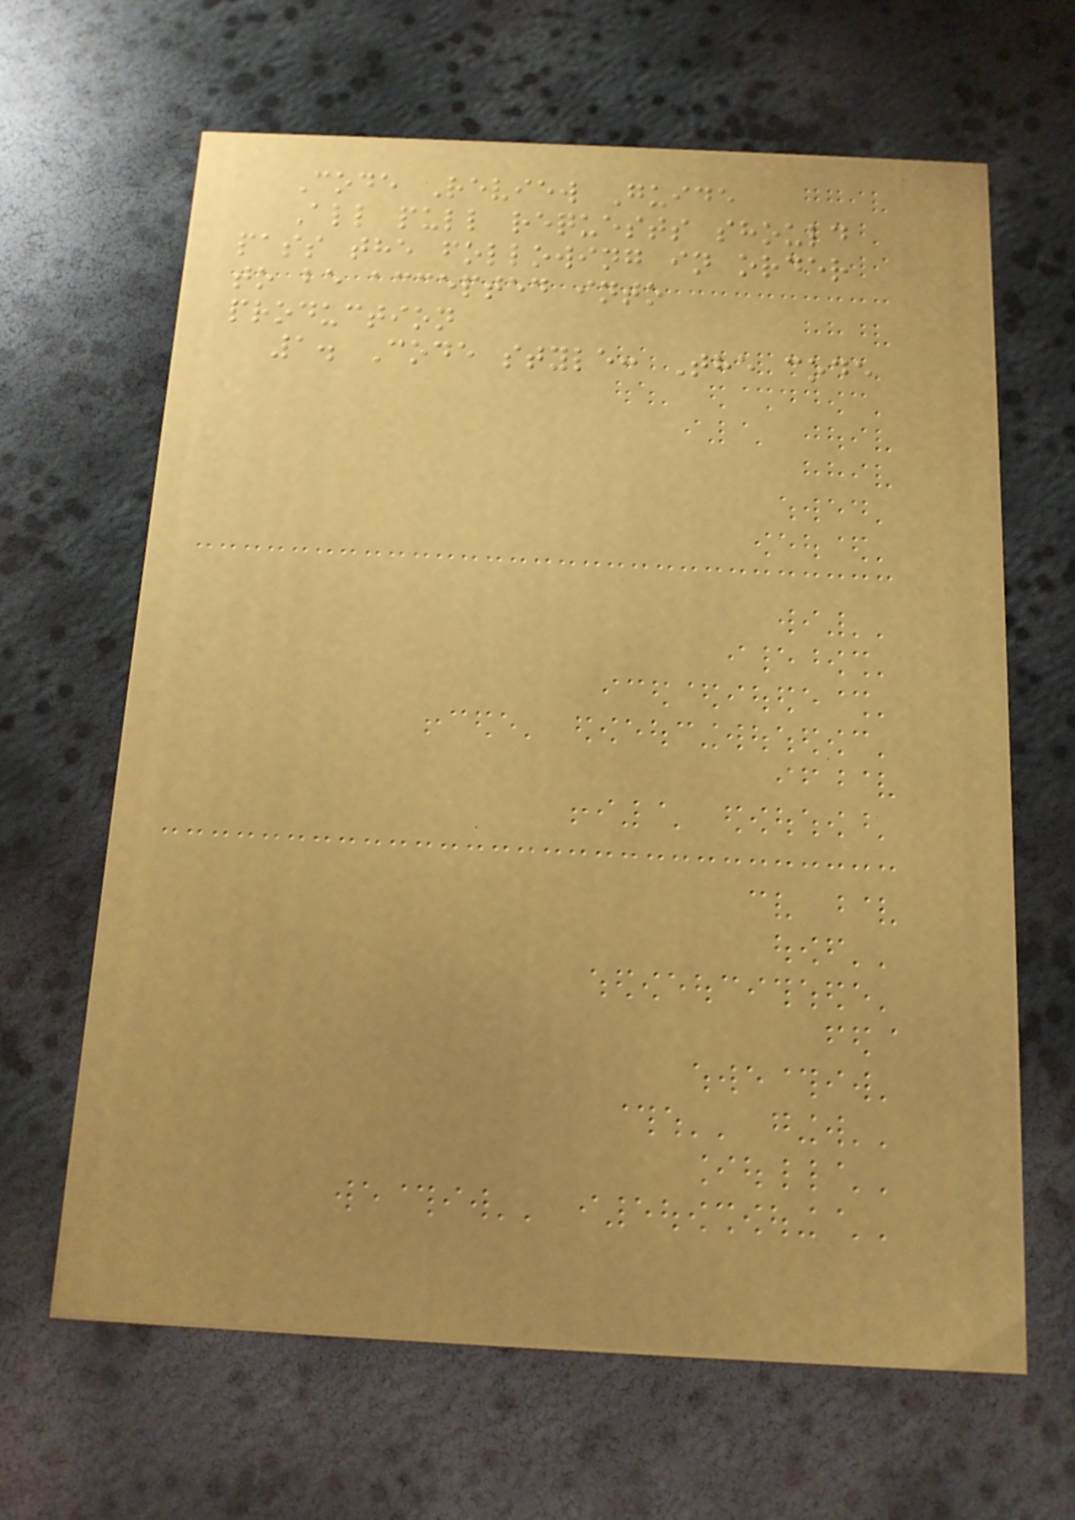Code Review Guide
All pull requests should
pass the following in order
to be accepted into
production
1. Code style: The code
